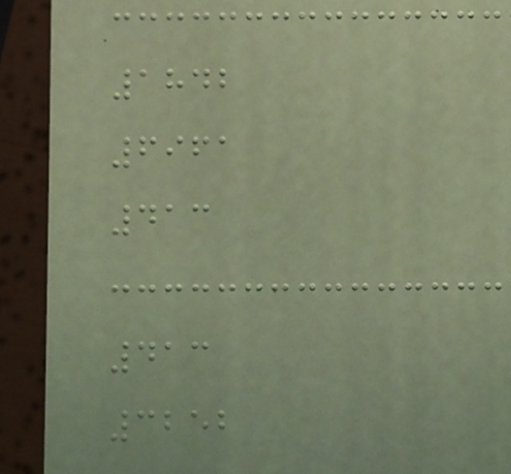1842
6961
413
413
3252
